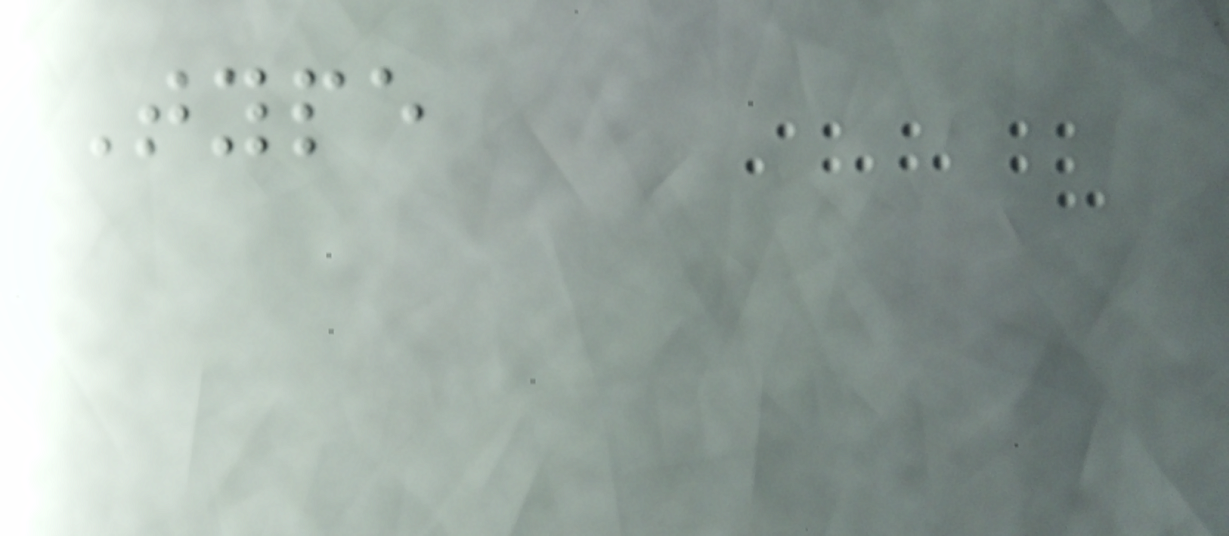Type
